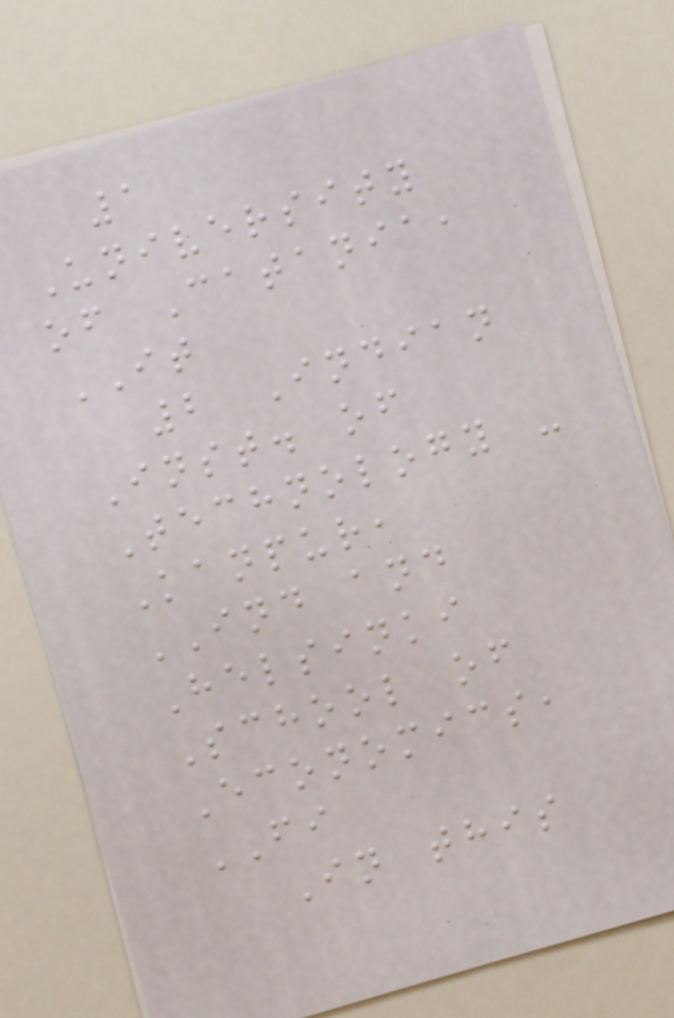1
University
of Catania,
IT
2 Indian
Inst. of
Technology -
Kanpur,
IND and
Helsinki
School of
Economics,
FI
In this
